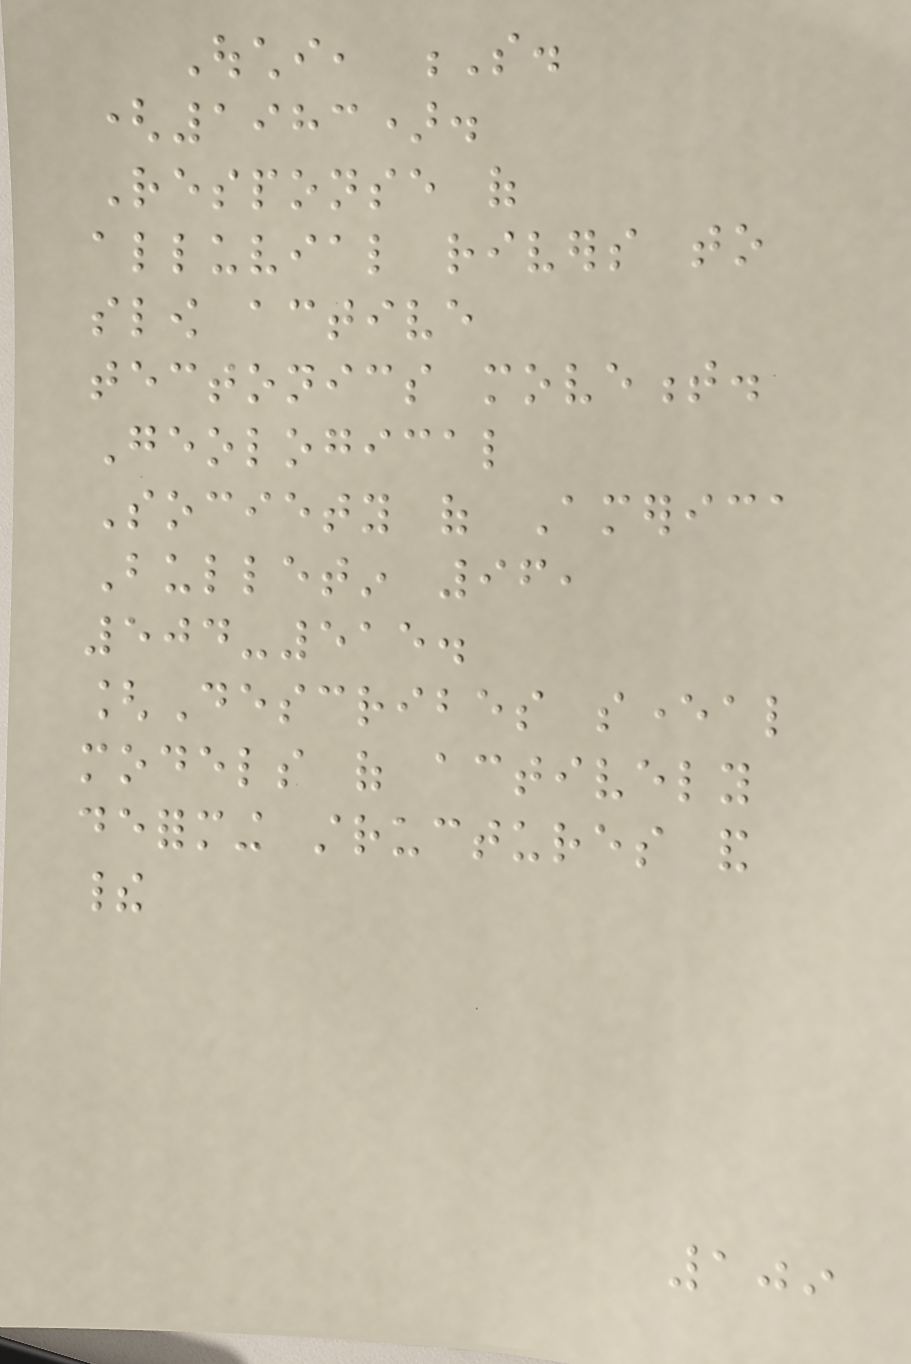Ouchi, S.
(1983).
Response of
alluvial rivers to
slow active
tectonics movement.
Geological
Society of America
Bulletin 96,
504-515.
[Describes several
models of actively
deforming structures and
their
109
